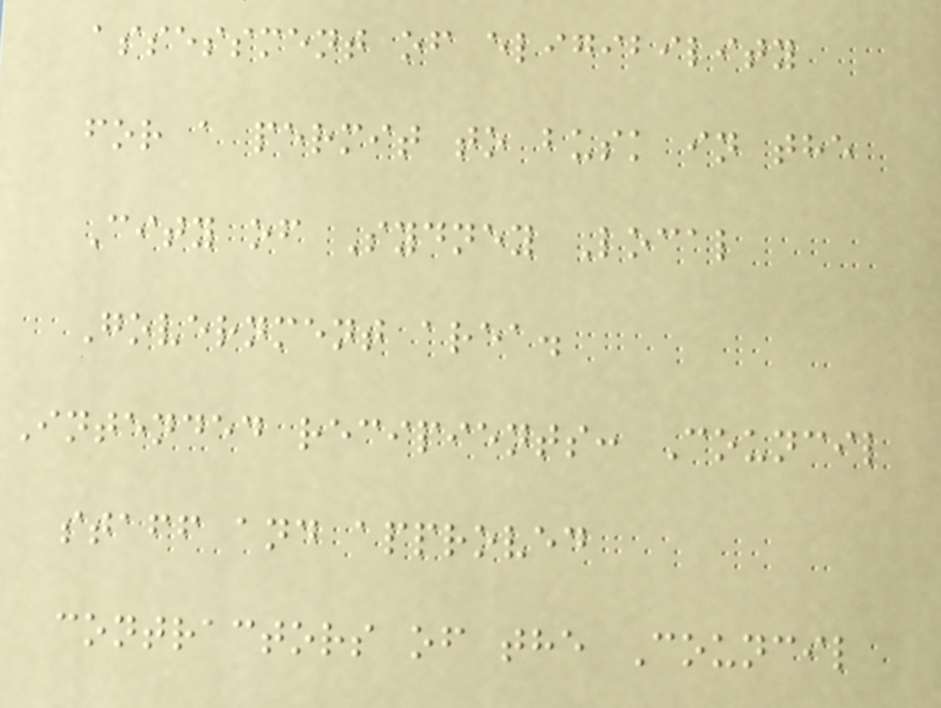assessment of eligibility
for a permit to busk in the
City of Sydney Local
Government area.
Intended recipients: Council
staff and approved
contractors of the Council
